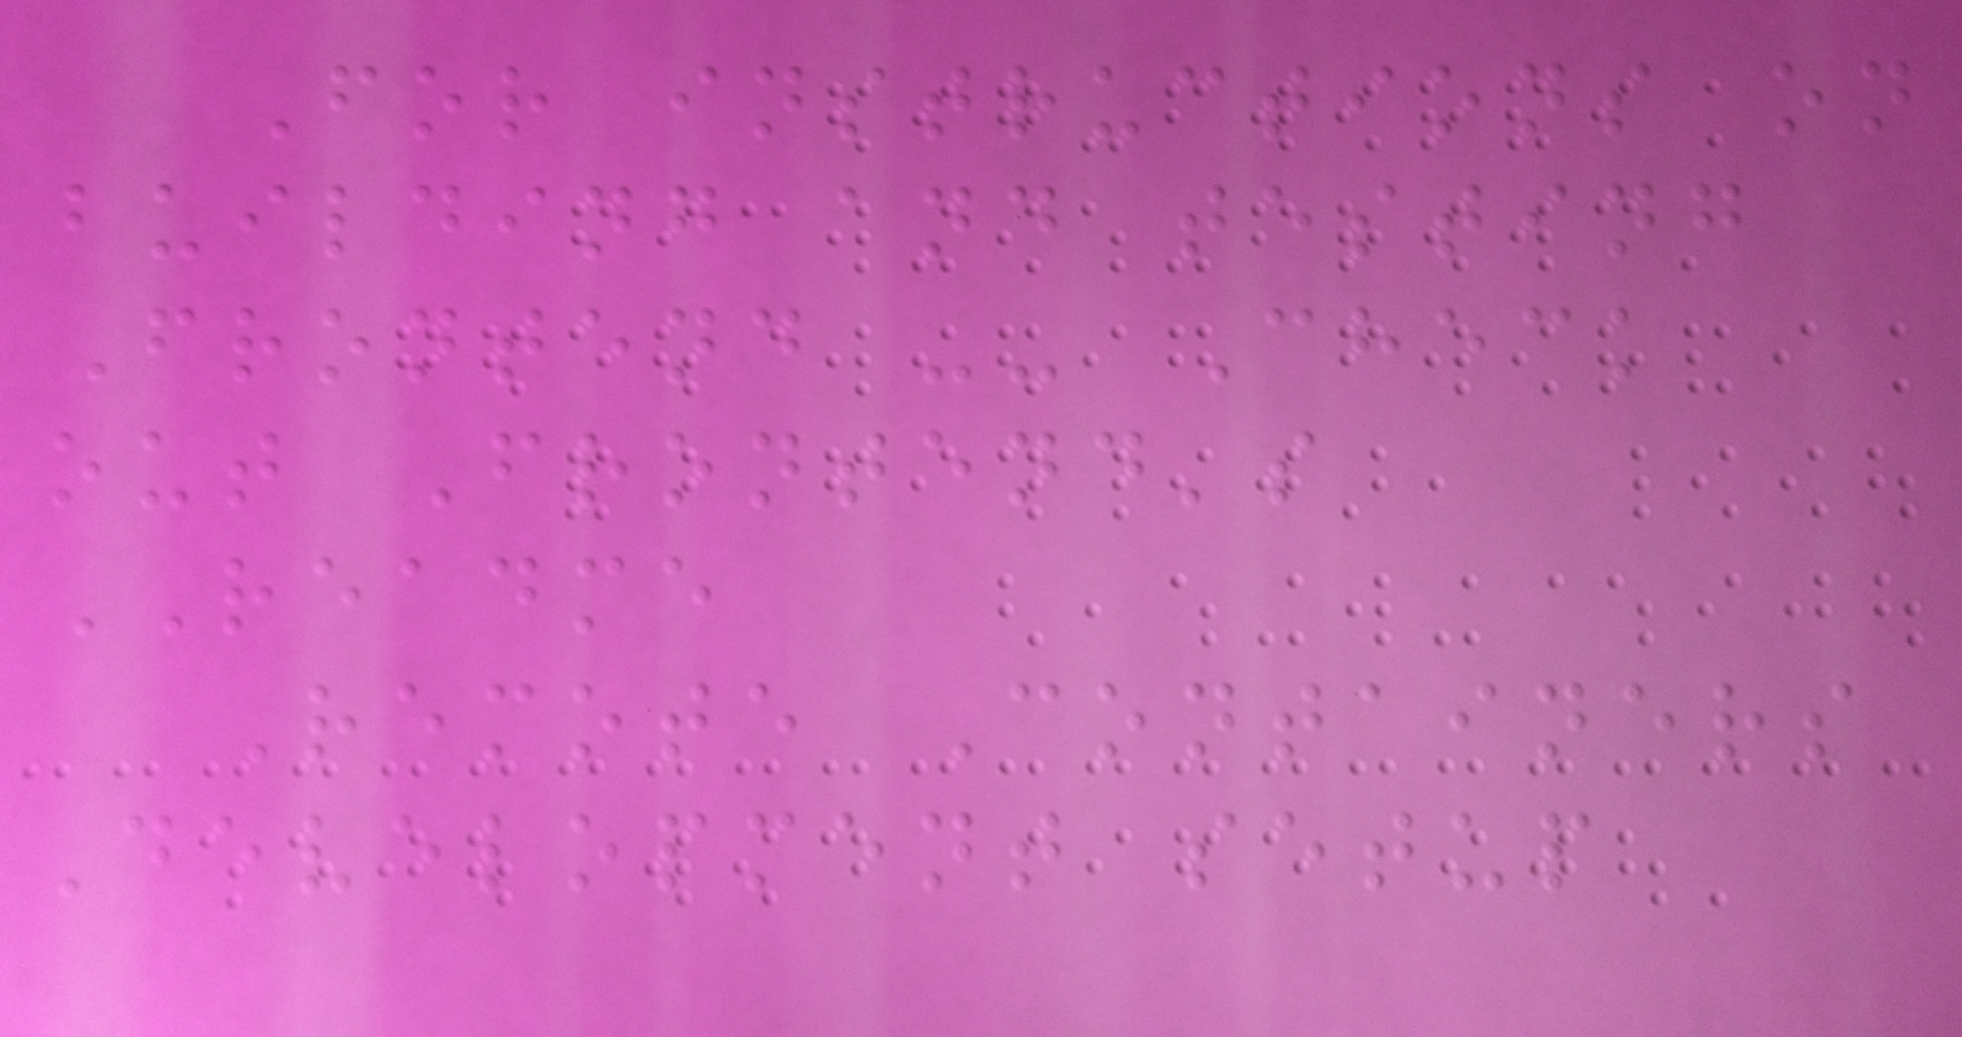For instructions on
building and testing
Frontend -- Check
out Frontend's
README
Remote Containers
Development setup
